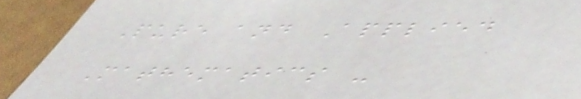Pure and Applied
Mathematics -
